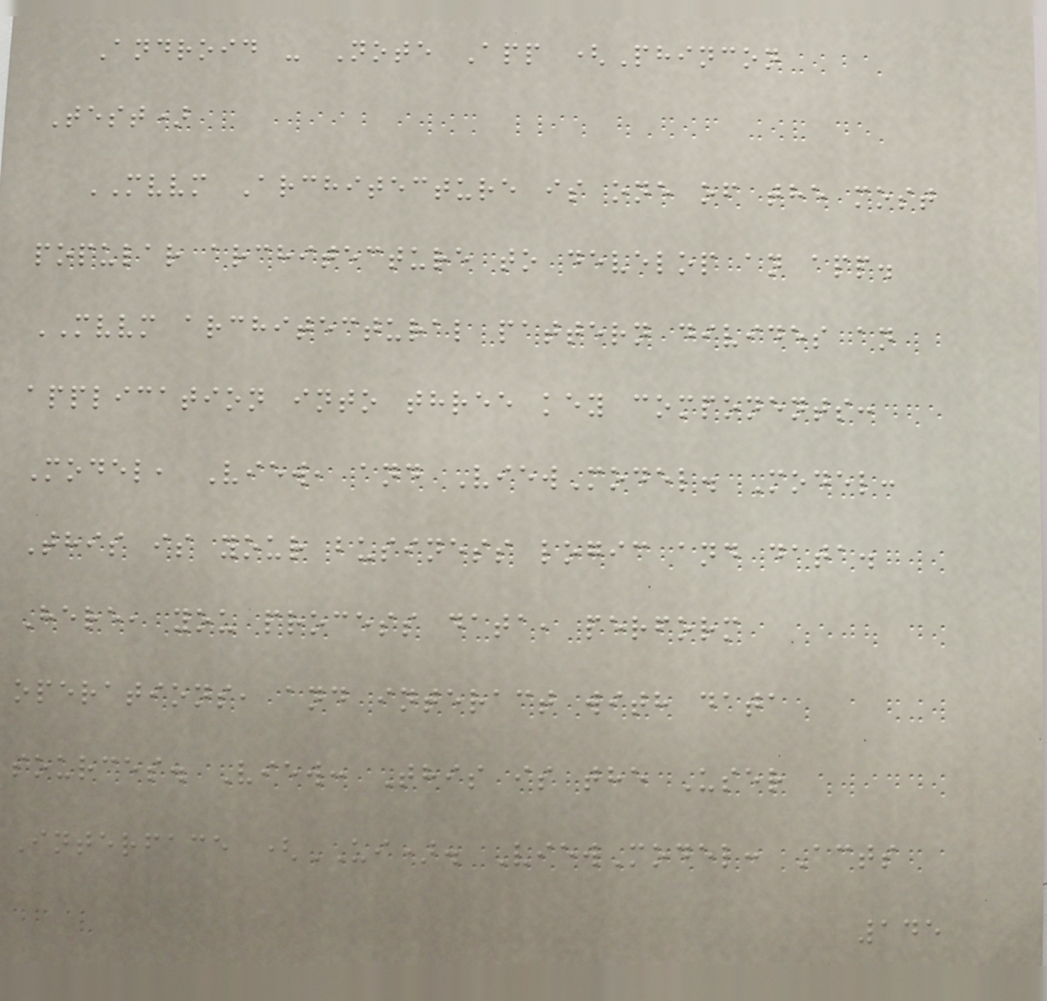Android - Note App (Phincon
Test)
MVVM Architecture is one of the most
popular architecture to develop an app.
MVVM architectural pattern divides an
application into three key components:
Model, View, and ViewModel. Model:
This is your business logic and data.
Here, you process data, perform
operations, and interact with data
sources. View: This is the User
Interface (UI). ViewModel: Acts
145
